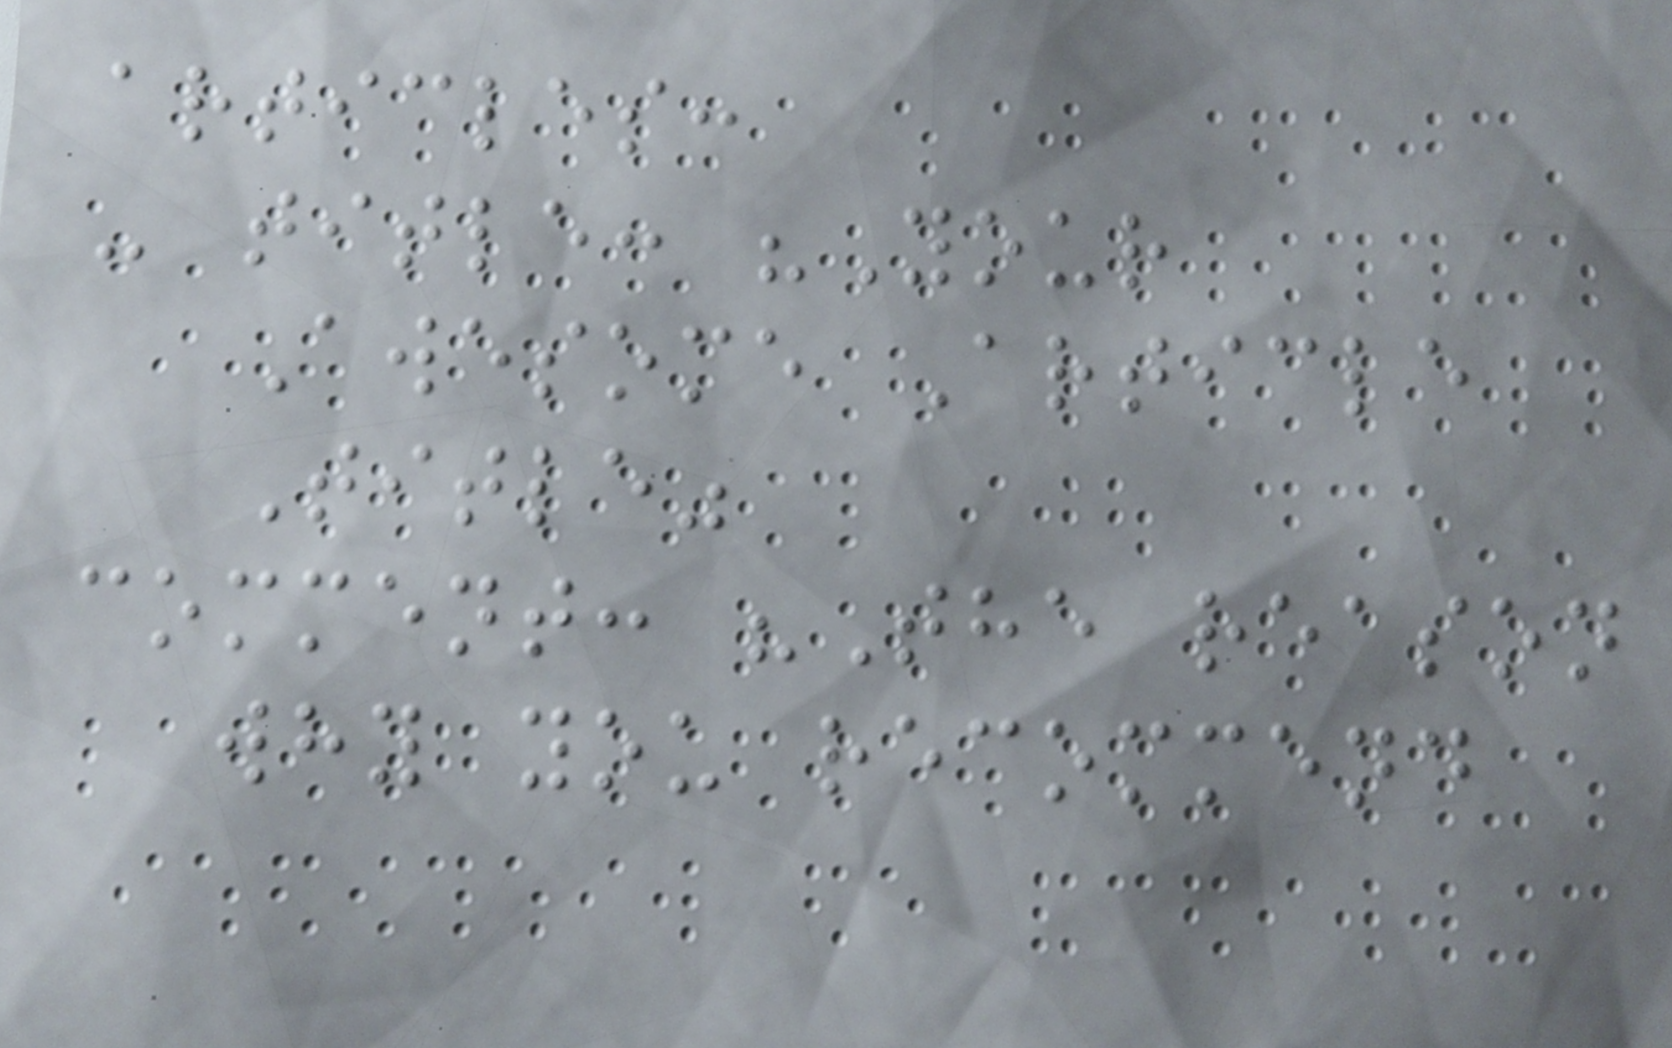articles:
- title: "Your
Awesome Article
Title"
comment: "The reason
why you recommend
